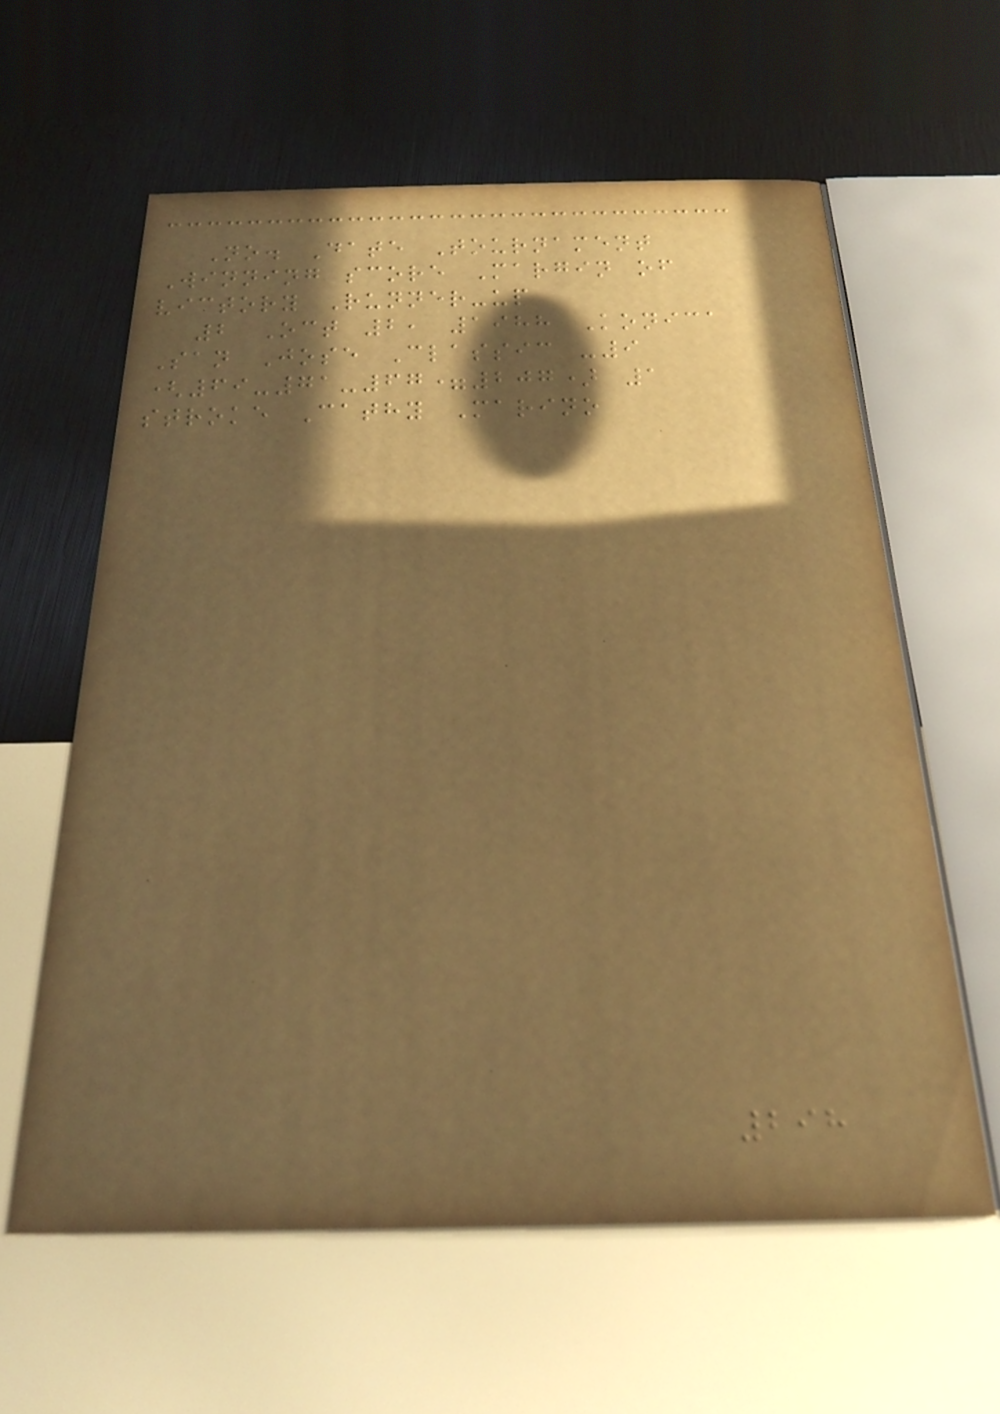No. Date Tournament
Winning score Margin of
victory Runner-up
2 Oct 2, 1988 Konica
San Jose Classic -9
(69-71-67=207) 1
stroke Cathy Marino
298
